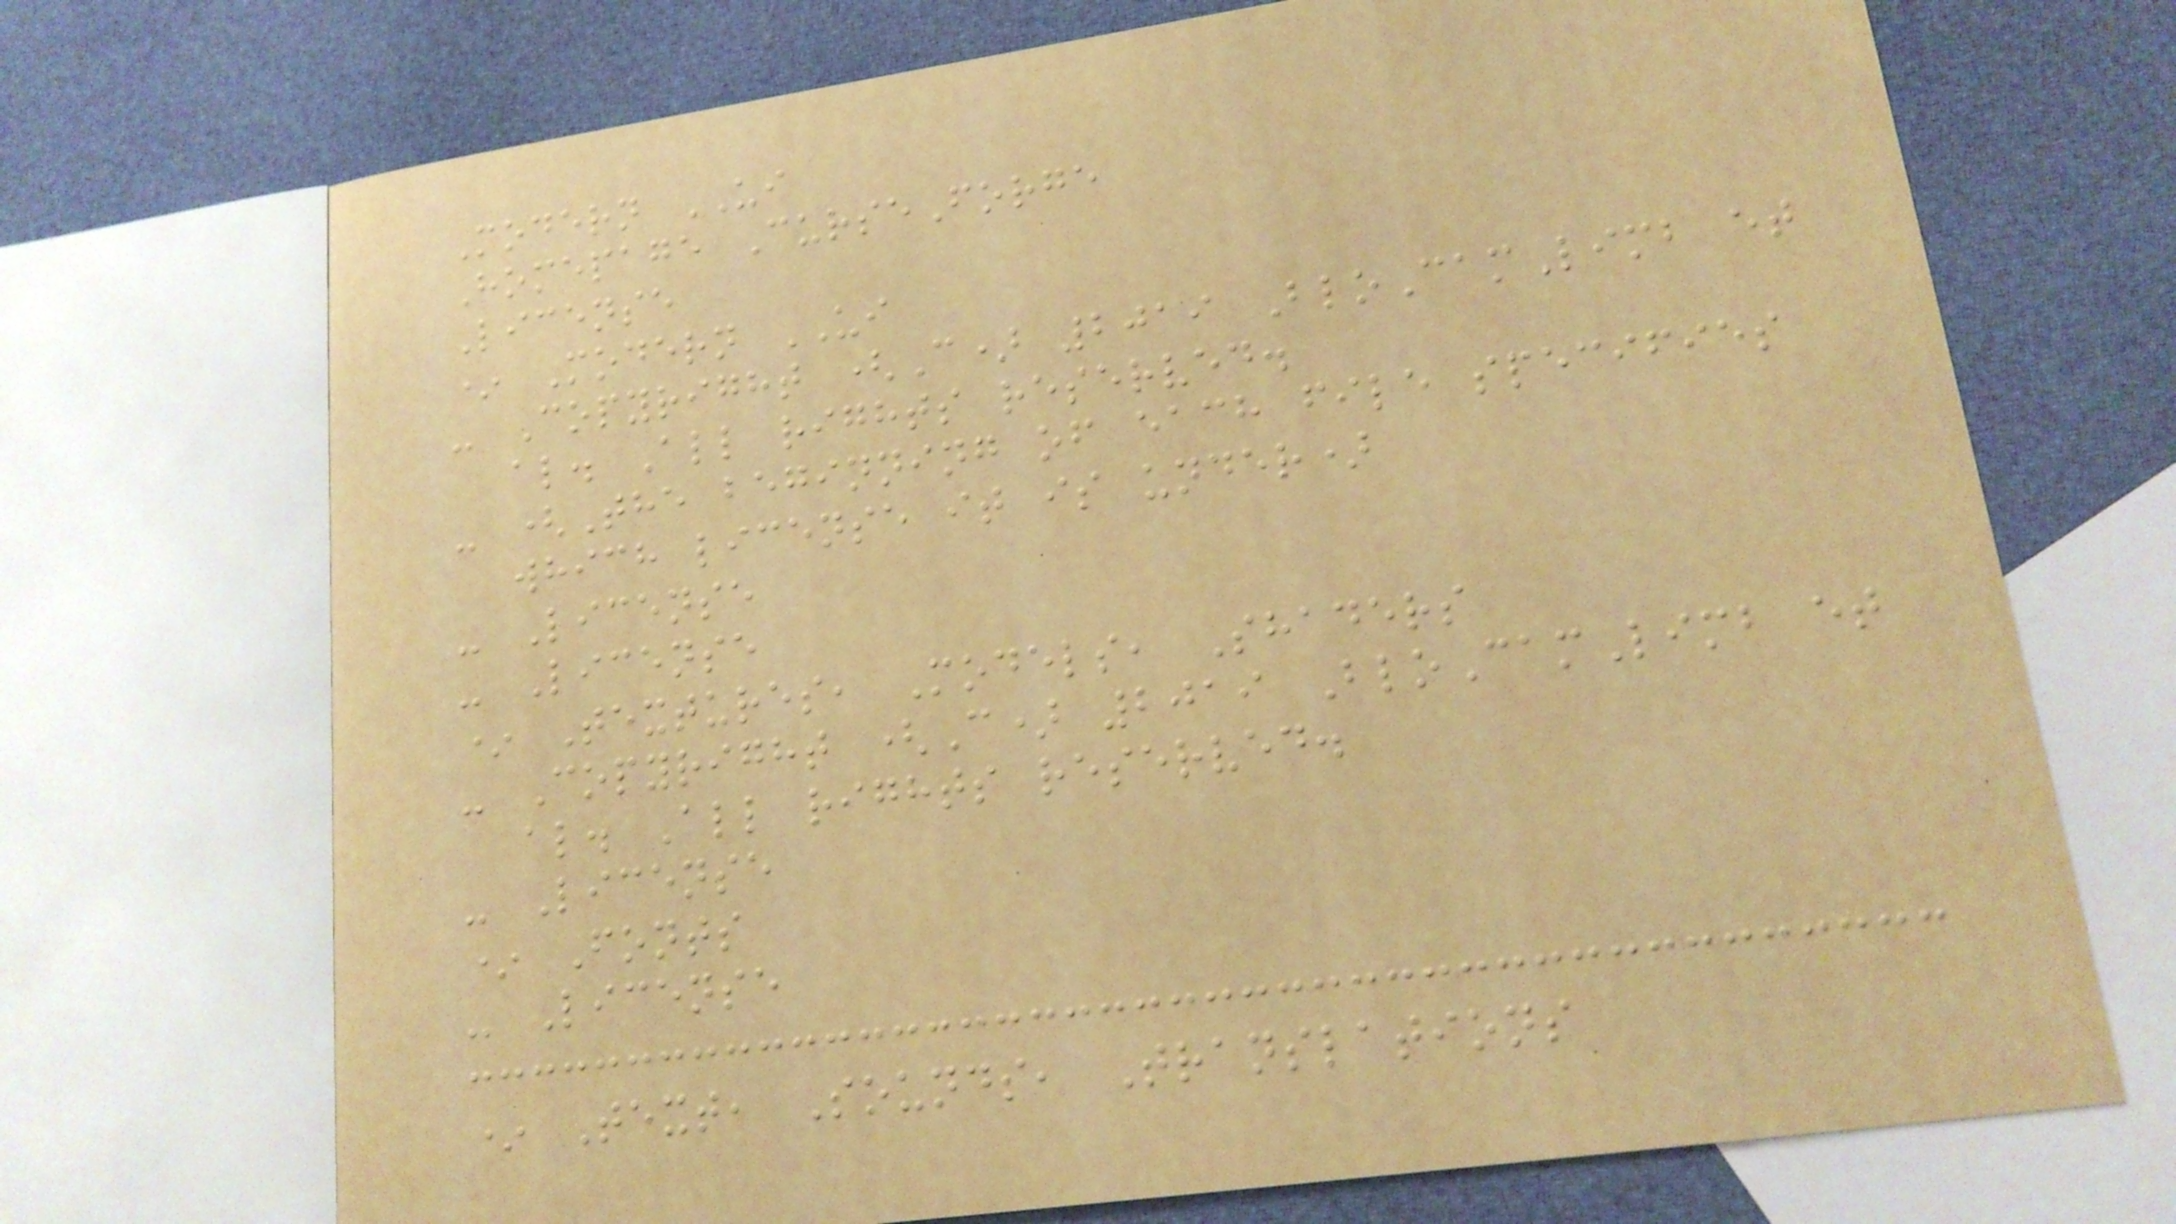Modern UI
Homepage CurseForge
License
* Modern UI
- Copyright (C) 2019 BloCamLimb et
al. All rights reserved.
- (The beginning of each file specifies
which license it is under)
- License
- License
* Textures, Models, Shaders
- Copyright (C) 2019 BloCamLimb et
al. All rights reserved.
- License
* Fonts
- License
* Text, Sounds, Translations
